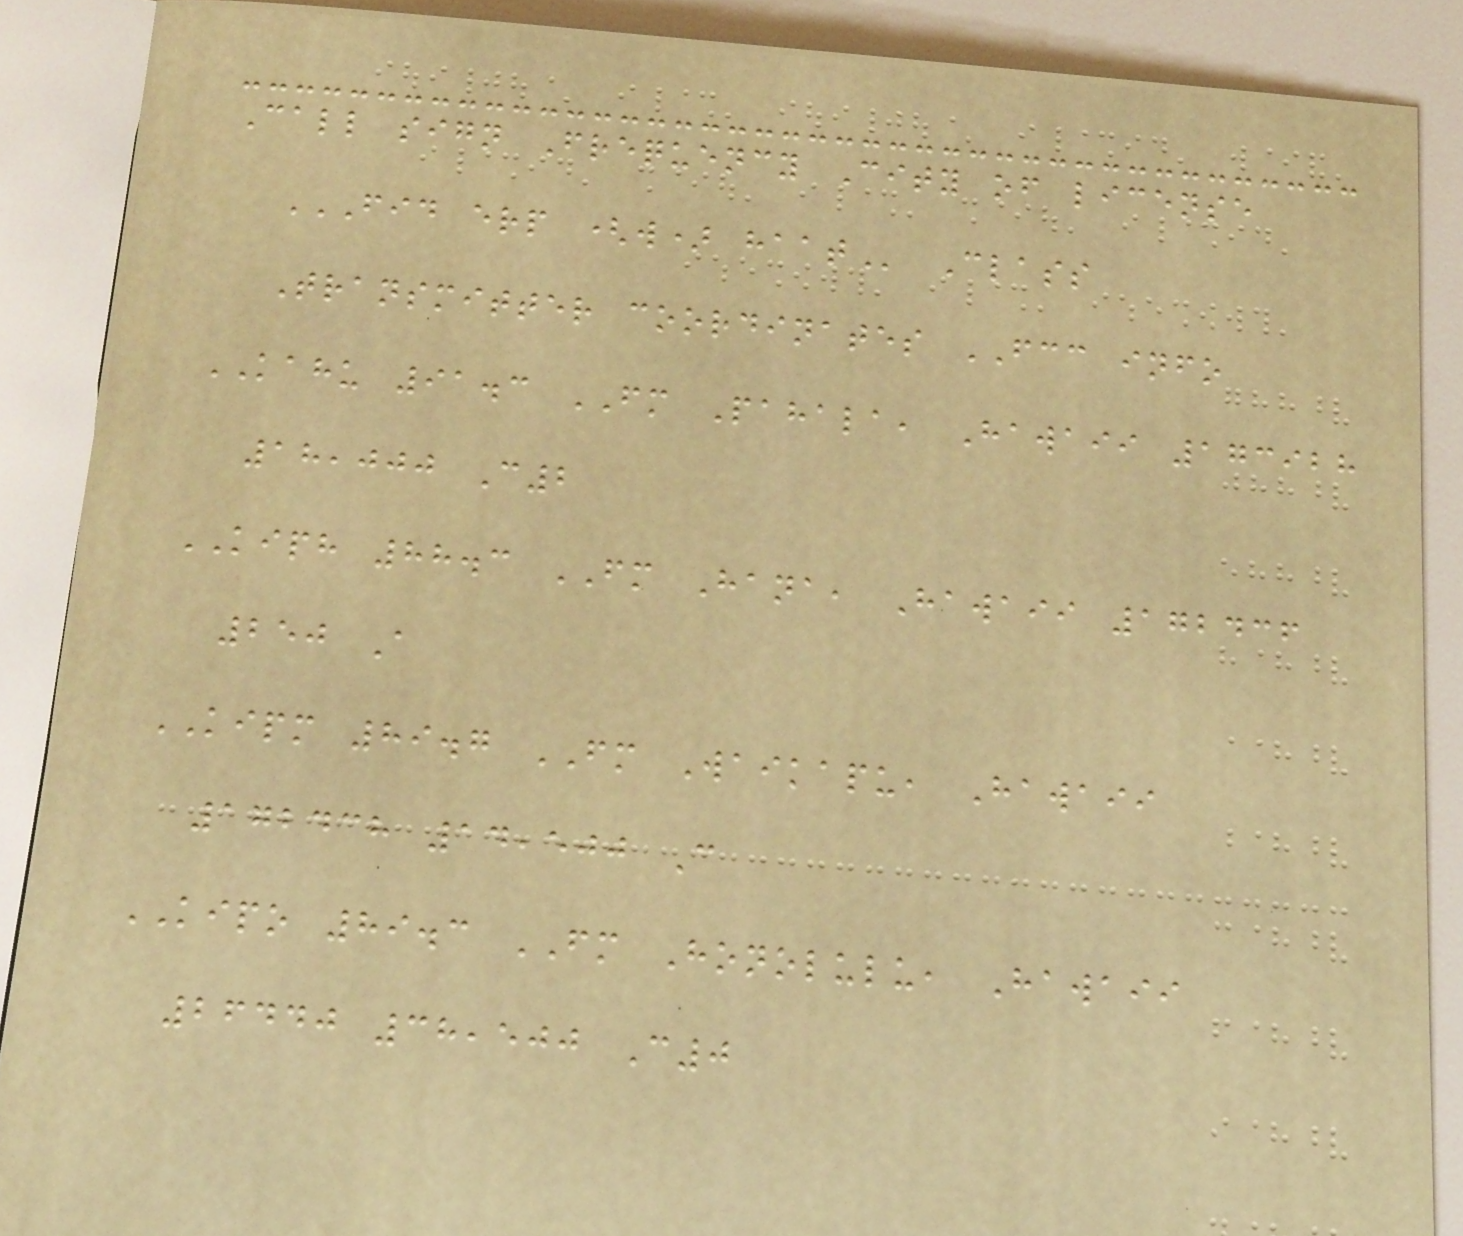Call sign Frequency City of license
FID ERP (W) HAAT Class
Transmitter coordinates FCC info
KAHU 91.3 FM Pahala, Hawaii 173928
18,000 C2
KIPH 88.3 FM Hana, Hawaii 172436
250 A
KIPM 89.7 FM Waikapu, Hawaii
172438 14,500 C
KIPO 89.3 FM Honolulu, Hawaii
26440 38,500 C0
